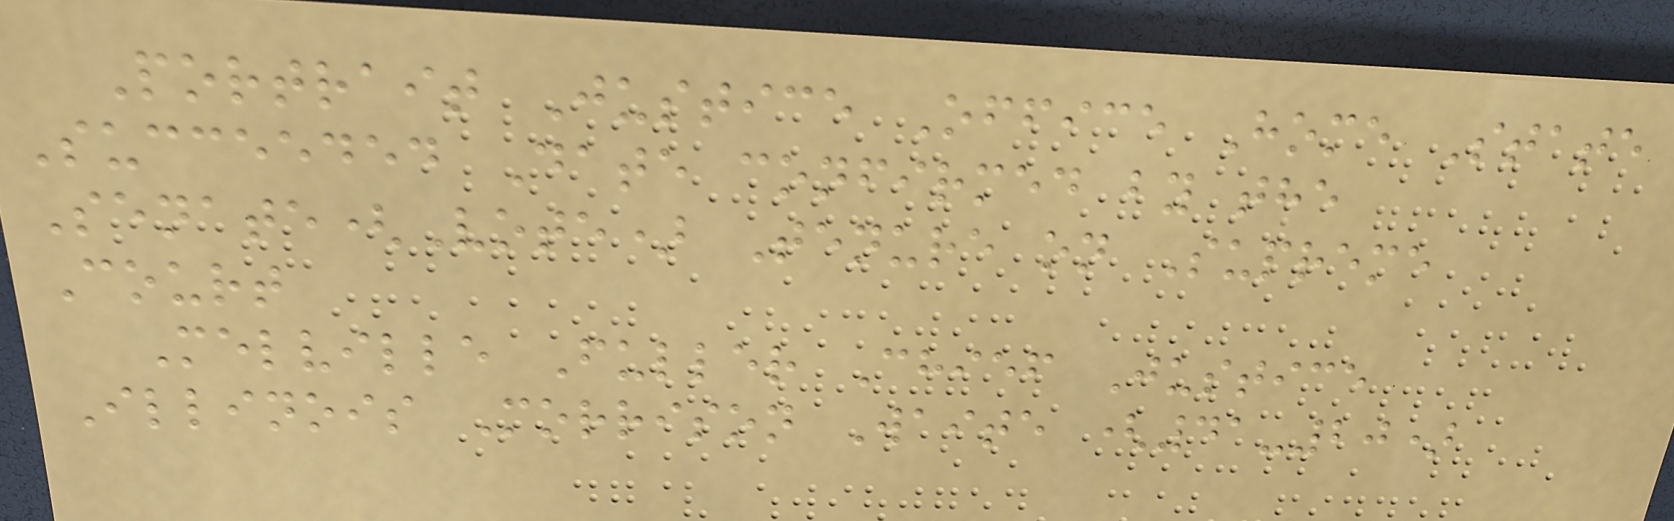Portrait Justice Office Home State
Succeeded Date confirmed by the
Senate(Vote) Tenure on Supreme
Court
Melville Fuller Chief Justice
Illinois Morrison Waite (41-20)
